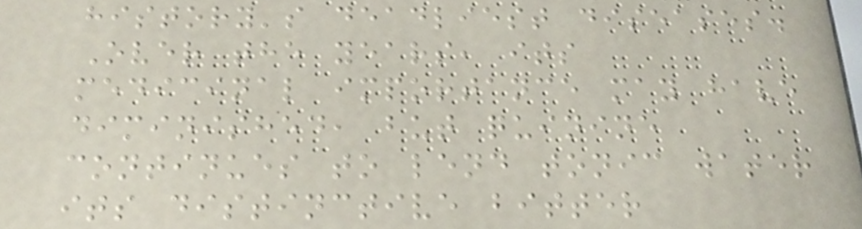history's deadliest diseases.
Over the years, its
medicinal importance may have
diminished, but quinine
continues to lend tonic water
its distinctive bitter
